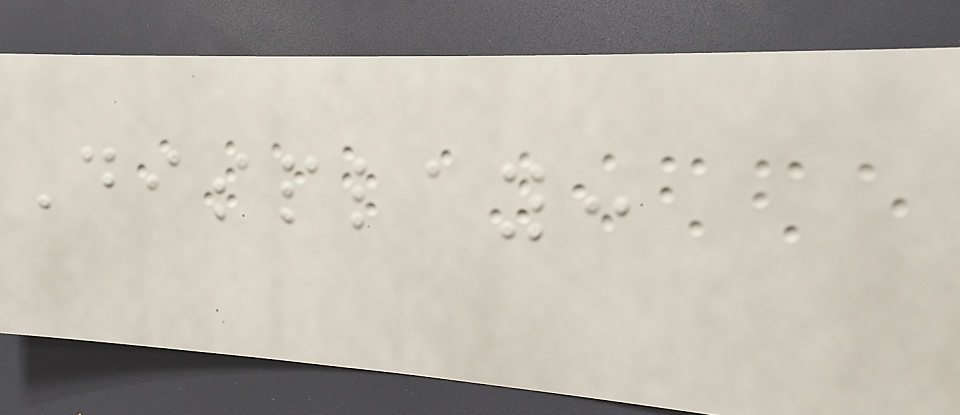Display:
